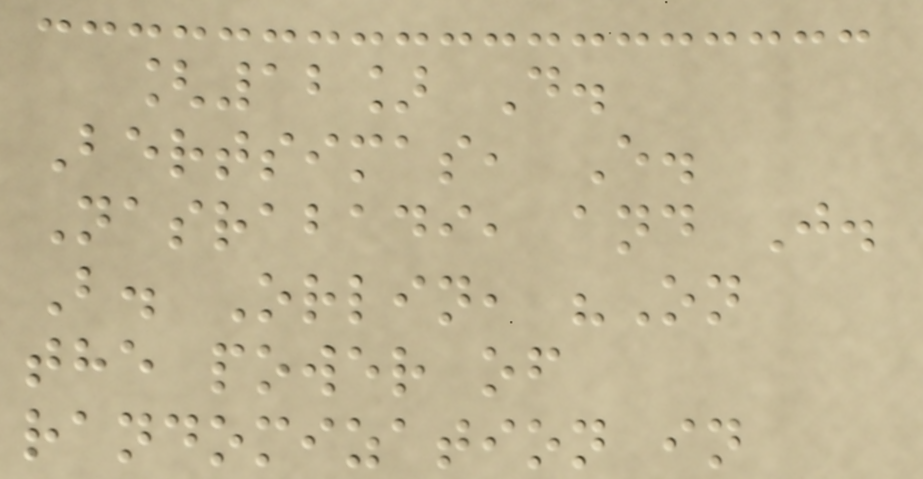[12] D.
Bertsimas, E.
Nasrabadi, and J.
B. Orlin, "On
the power of
randomization in
